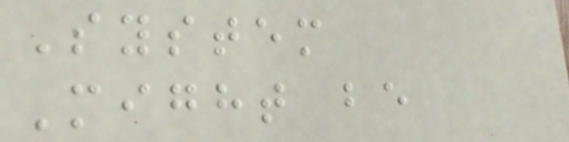System
Might be
